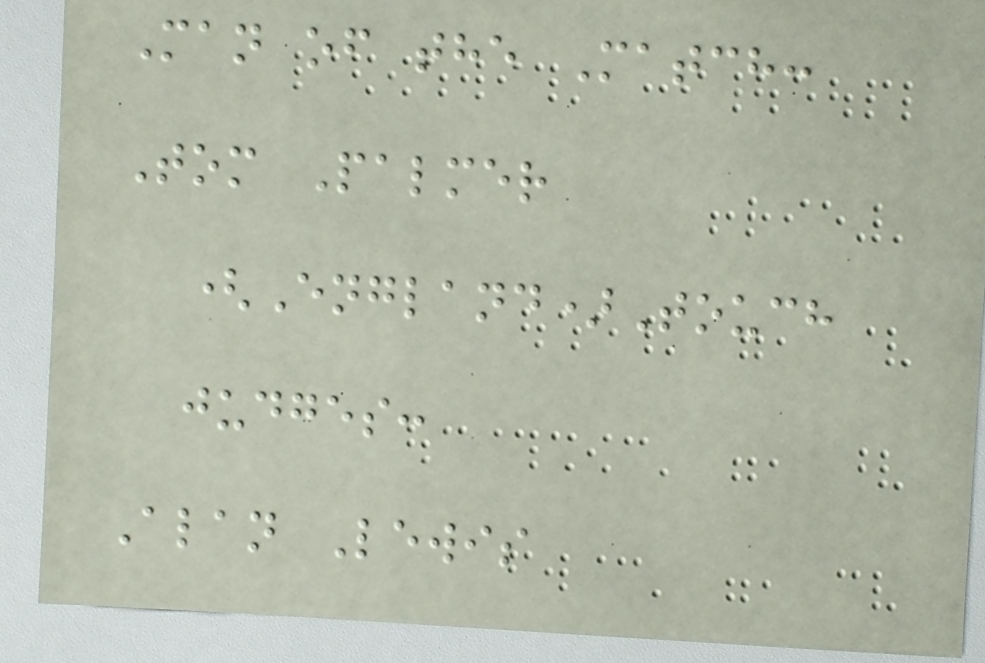Man of the Match:
Tom Palmer
(England)Touch
judges:
Alan Lewis
